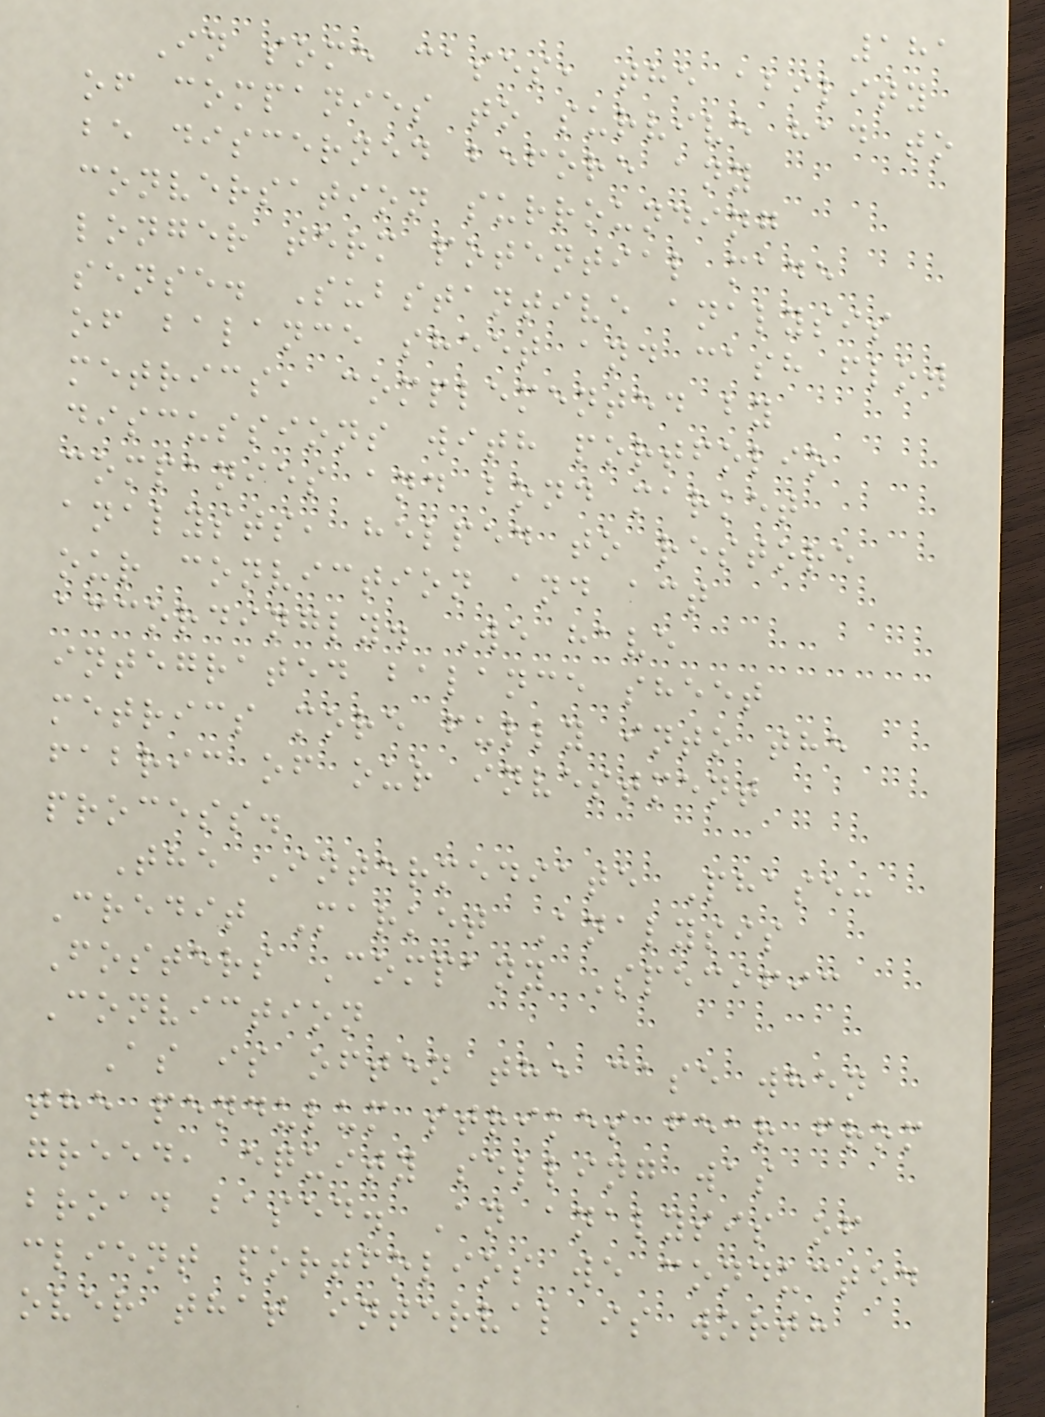181
In some cases, the ability
of companies to survive had to
be discerned before any
conversation surrounding
longer term potential made
sense. Substantive analysis
of balance sheet and cash flow
metrics, complemented by
discussions with portfolio
companies and bond market
analysts, helped to restore
our conviction and act
accordingly. We have
integrated balance sheet
metrics more fully into the
fabric of our investment
process.
The Intermediate Phase:
Credit Market Analysis
Fosters Company Specific
Conviction
As is often the case when
the pendulum strikes fear from
greed, equity selling was
broad based. An analysis of
client portfolios we conducted
over that interval is worth
